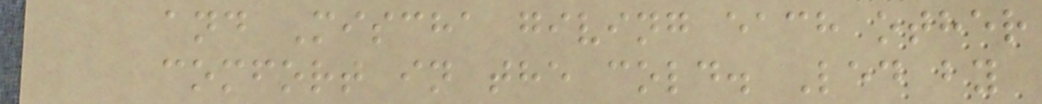and Mischa giving each other
comfort in the cold. Led by
